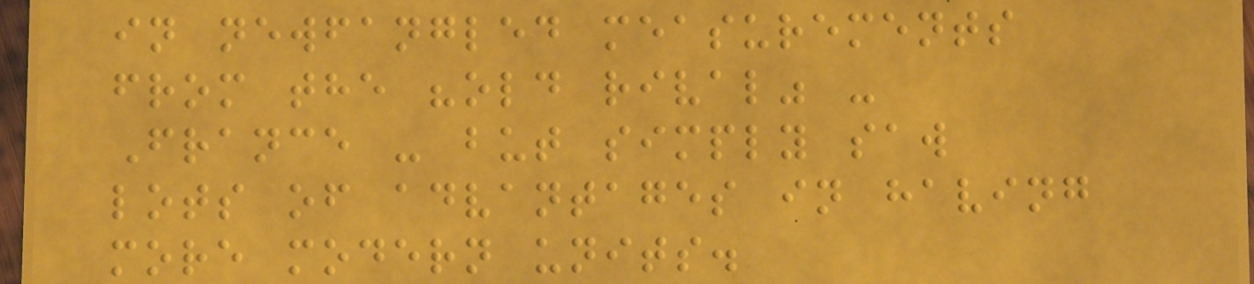in newfangled measurements
from the "old rival" -
France - but simply saw
lots of advantages in having
more modern units.
